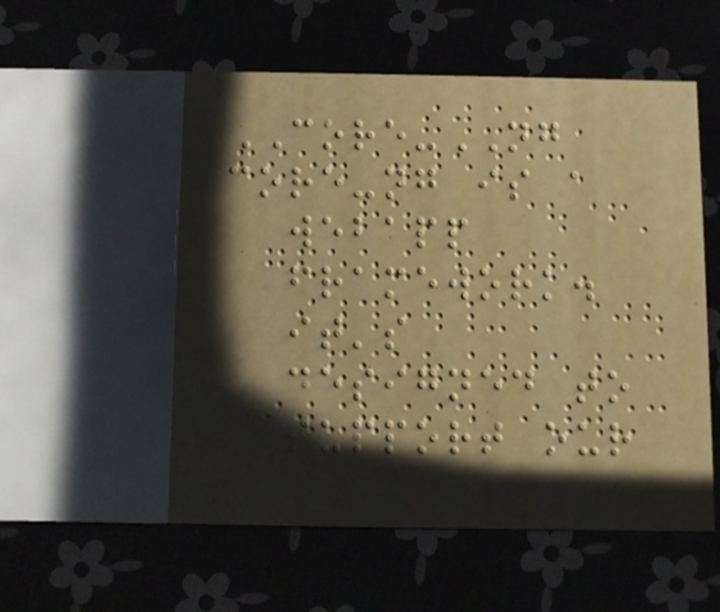CORE-NG
core-ng is a
webapp
framework.
it's
designed to
support our
